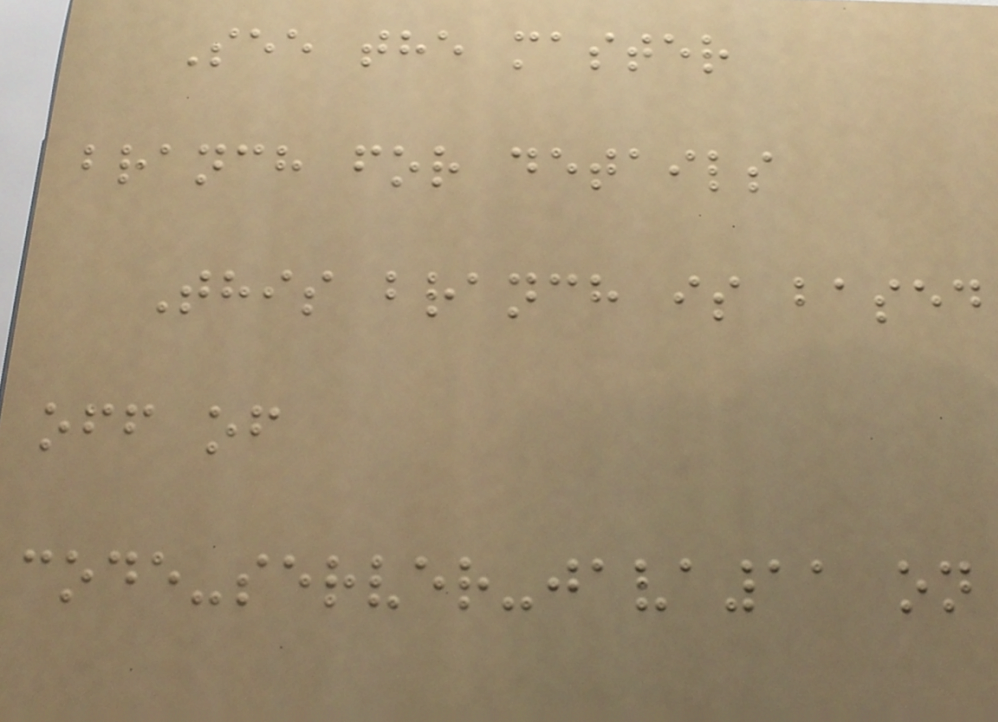See the master
branch for details
This branch is based
off of
code-server-java11 on
